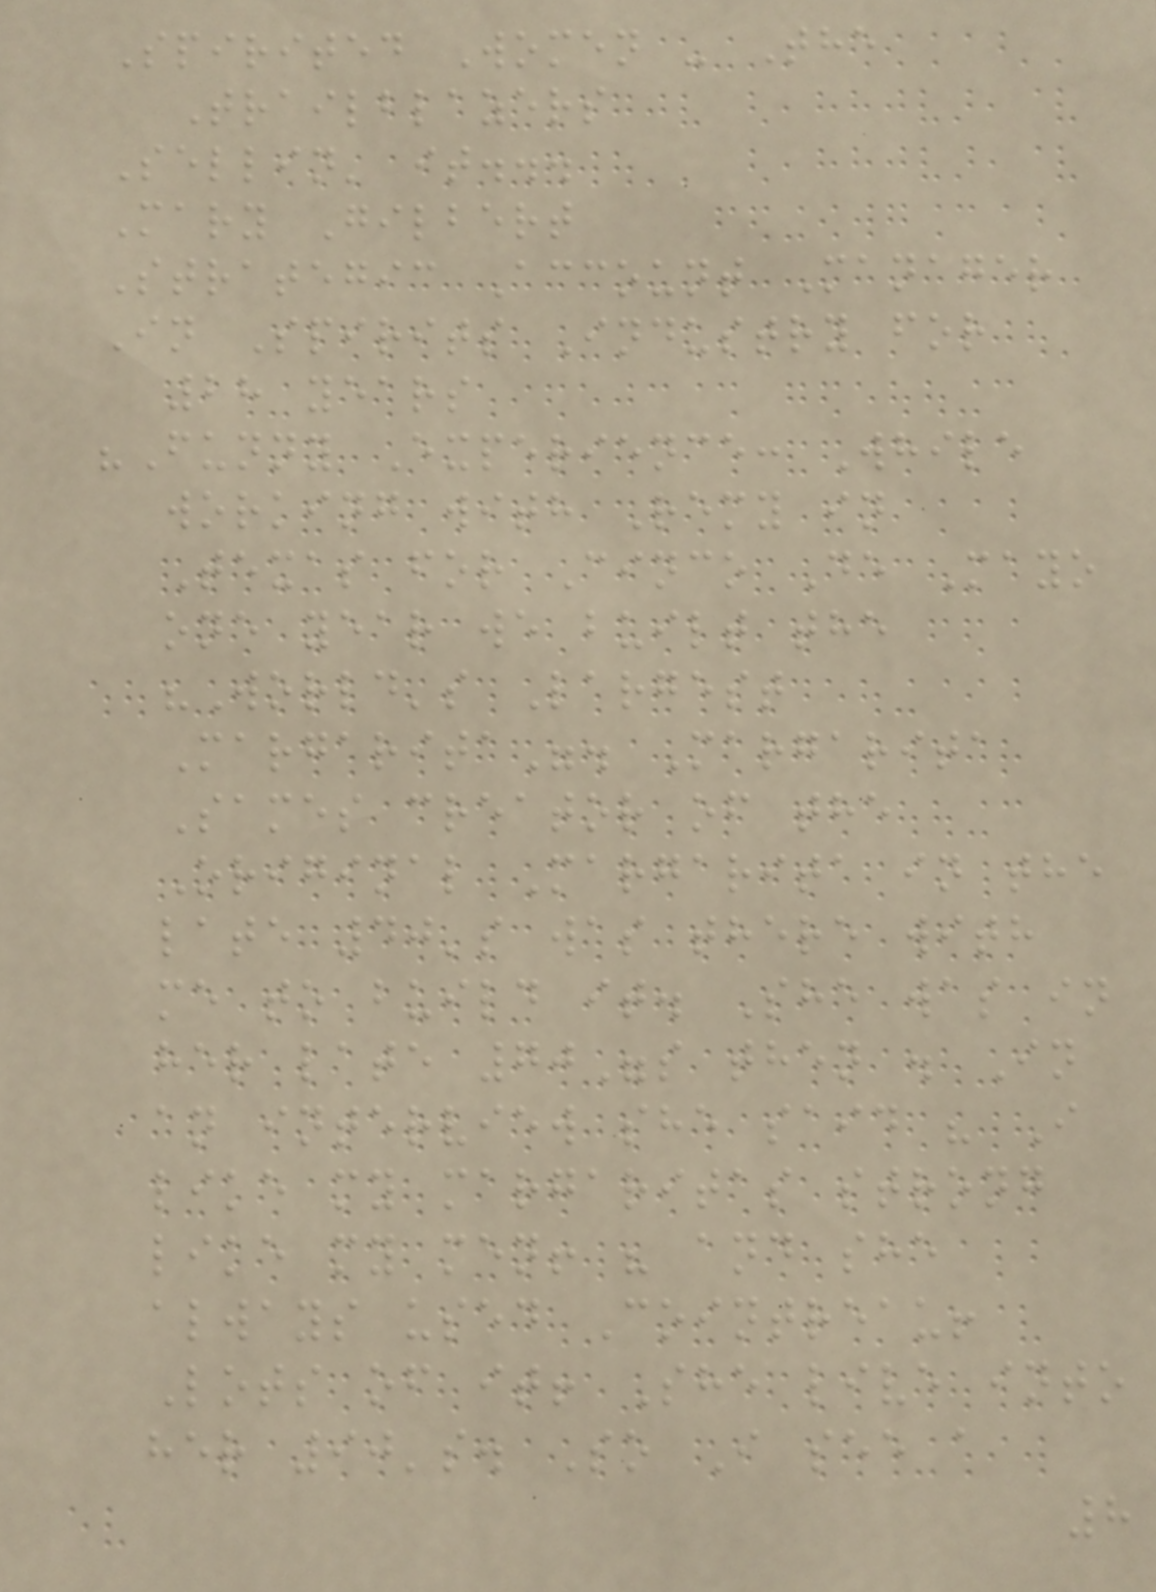Spirited Women - The
Trailblazers
Sellin' it...
Mary Gilbert
Strategic Account Manager
In Spirits Industry for
28 years
"Funny Experience: While
working with Remy in
Texas for Cinco De Mayo
one year we built the
"World's Largest
Margarita". Margarita
Sames creator of the
Original Margarita in the
late 40's was there with
me to build it. She was in
her late 70"s then . In
an interview she said " I
like my margaritas strong
like my men! " and she
always used Cointreau!
Lots of it! She live into
her 90's. So I see a
8
